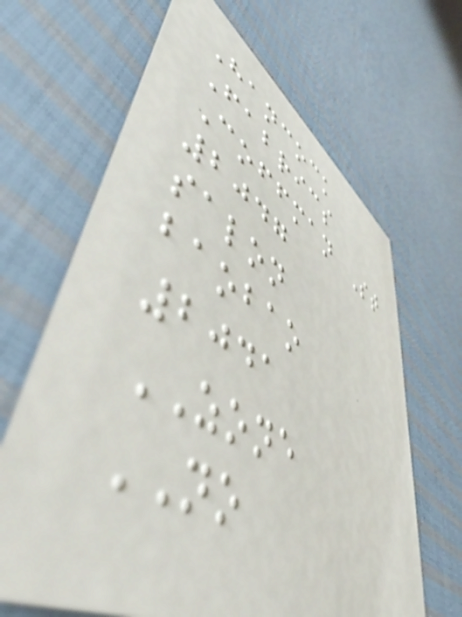Hancock
Fabrics
Coffman St
2047
salon
baobao
2041
ZONE
NO
